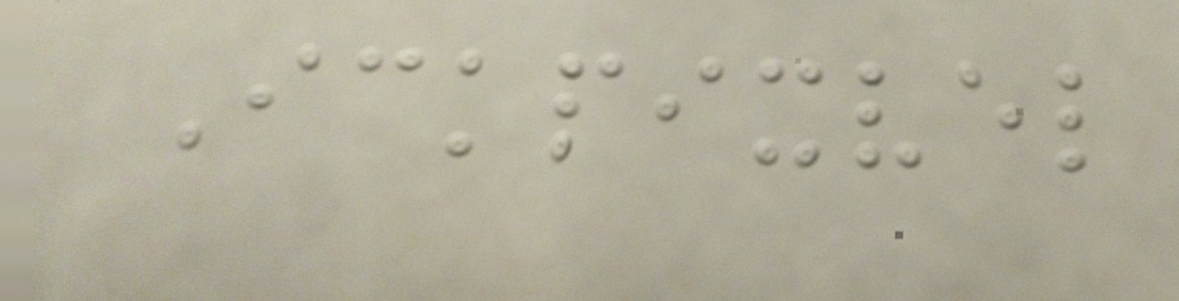Ickpixvel
